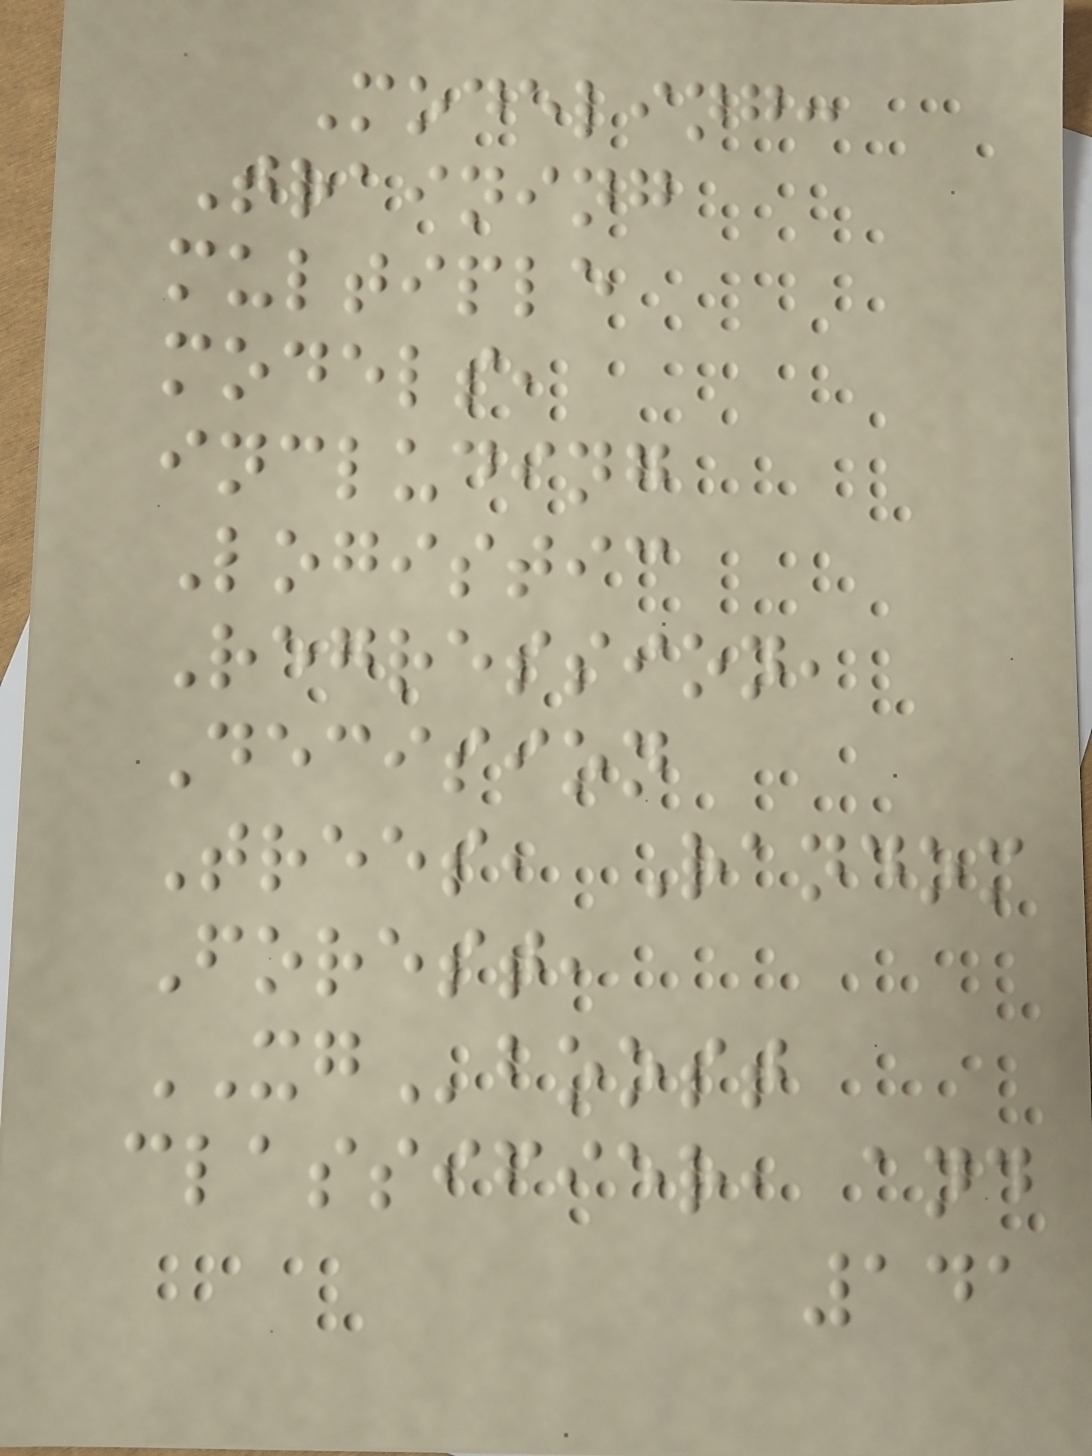Modeling:
Training
multiple
models,
including
Logistic
Regression,
Decision
Trees, Random
Forest,
XGboost
classifier, and
141
